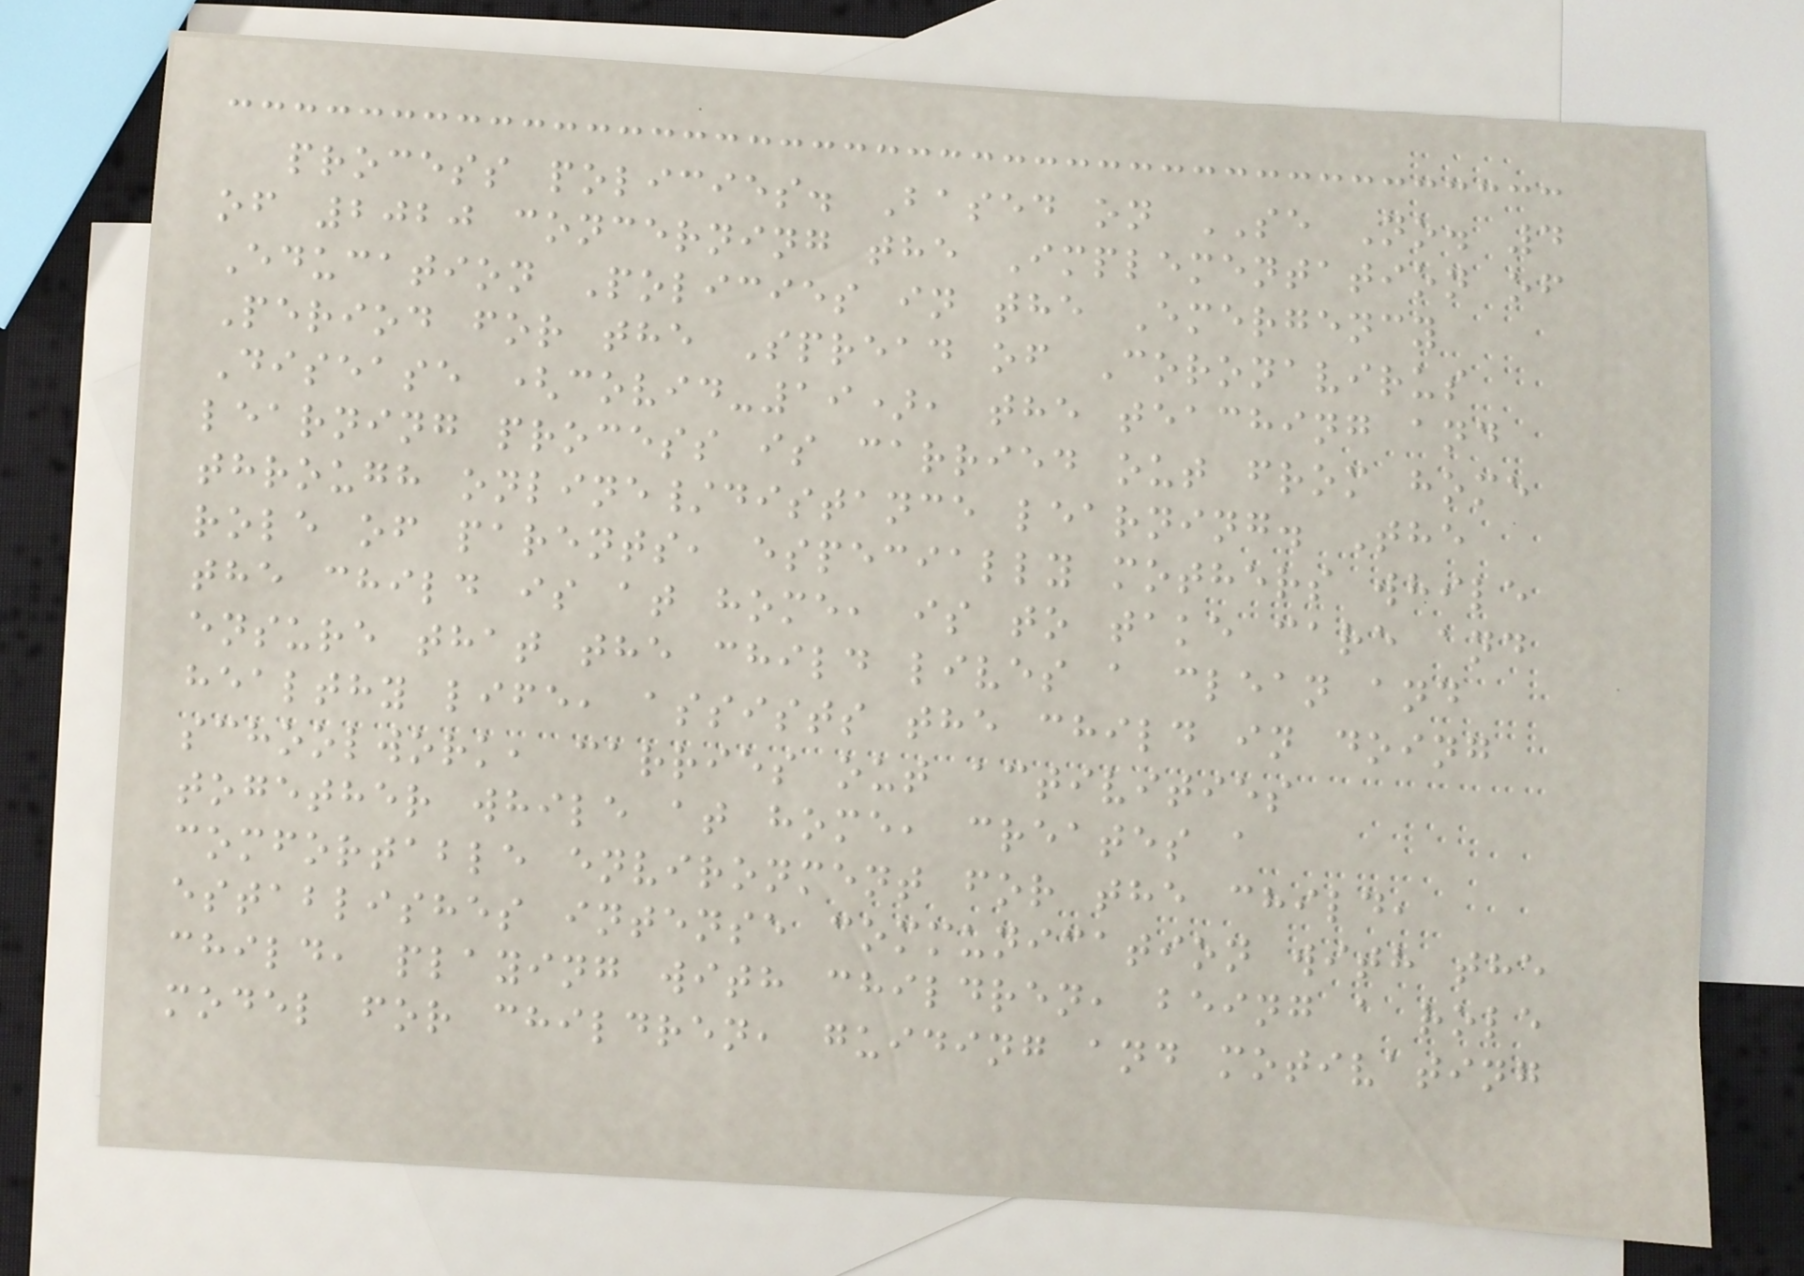process policies. Based on SE No. 4
of 2020 concerning the Implementation of
Education Policies in the Emergency
Period for the Spread of Coronavirus
Disease (covid-19), the teaching and
learning process is carried out from home
through online/distance learning. The
role of parents, especially mothers while
the child is at home, is to take care and
ensure that the child lives a clean and
healthy life, assists the child in doing
schoolwork, carries out activities
together while at home, creates a
comfortable environment for the child,
establishes intense communication with the
child, playing with children, being a role
model for children, guiding and motivating
